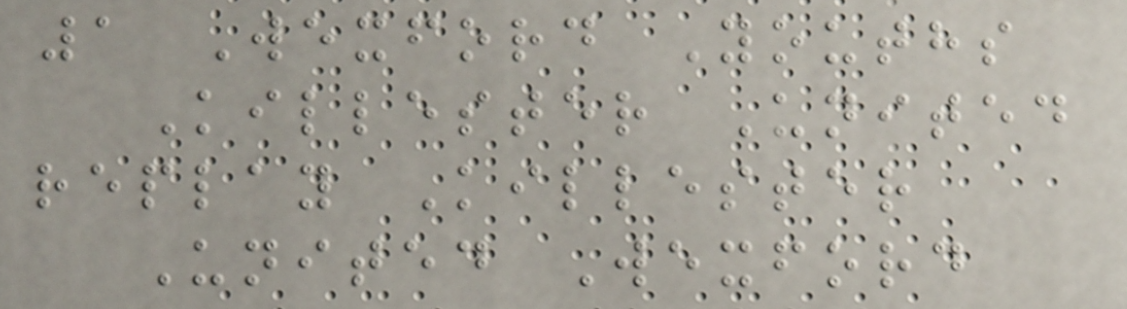1 Wexford Youths
Killester United
replay Killester
United Wexford
